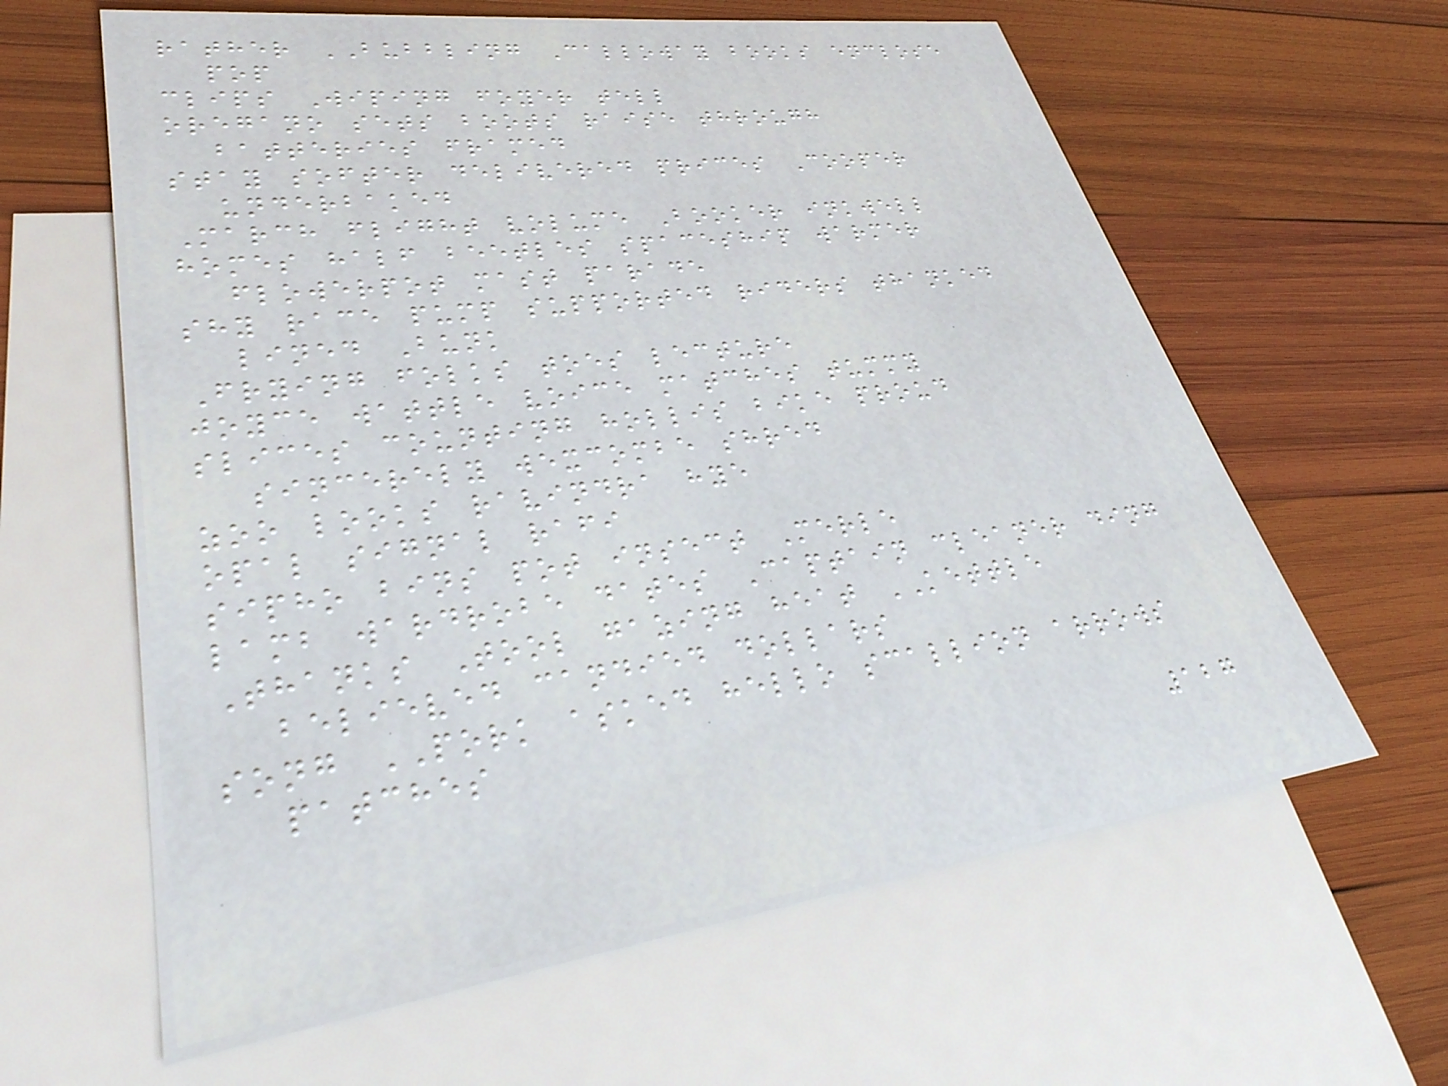rather BUBBLING Calloway books enclose
pop
clips Wiping foyer tell
oregano sets boots raise through
batteries framed
stay softer delivered prices Cooper
underbaked
March flight volume Booker inkwell
homes half beetles spaceship warmer
flowerpot mast parade
shy race pump supported riders thanked
lined Bunk
Frying folks toes lecture
joyce wattle voice matches tummy
slices counting hollis bike proud
sincerely wexcombe shred
zoo looks ravindra hye
opal signal rafi
sipho bins pot insect Merle
lamb wardrobe dates Captain cleaner ding
Thanks Tool gazing heat KETTLE
believed candied dollars
song PORK asked hello scallion arrows
patches
127
